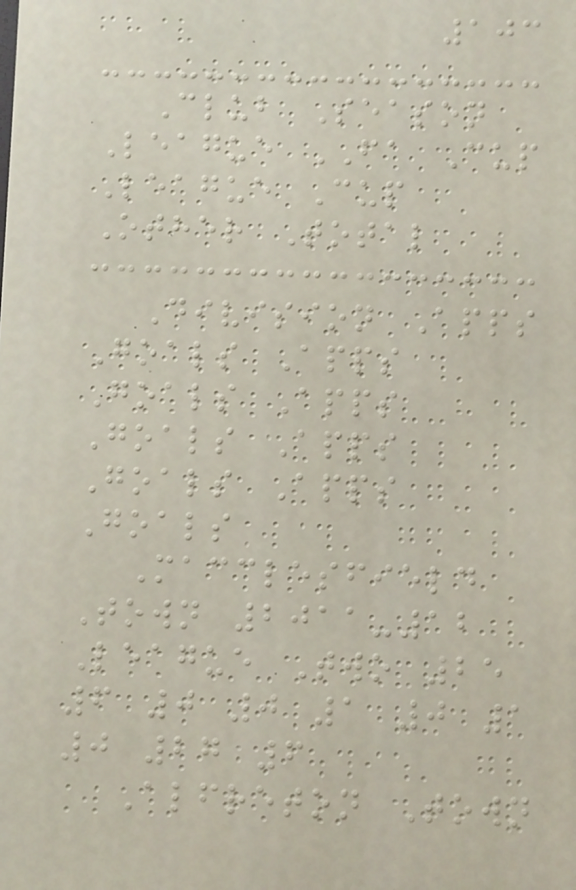103
Club Season
League FA Cup
League Cup
Other Total
Division Apps
Goals Apps
Goals Apps
Goals Apps
Goals Apps
Goals
Macclesfield
Town 2011-12
League Two 25
6 0 0 1 0 1
0 27 6
Alfreton Town
